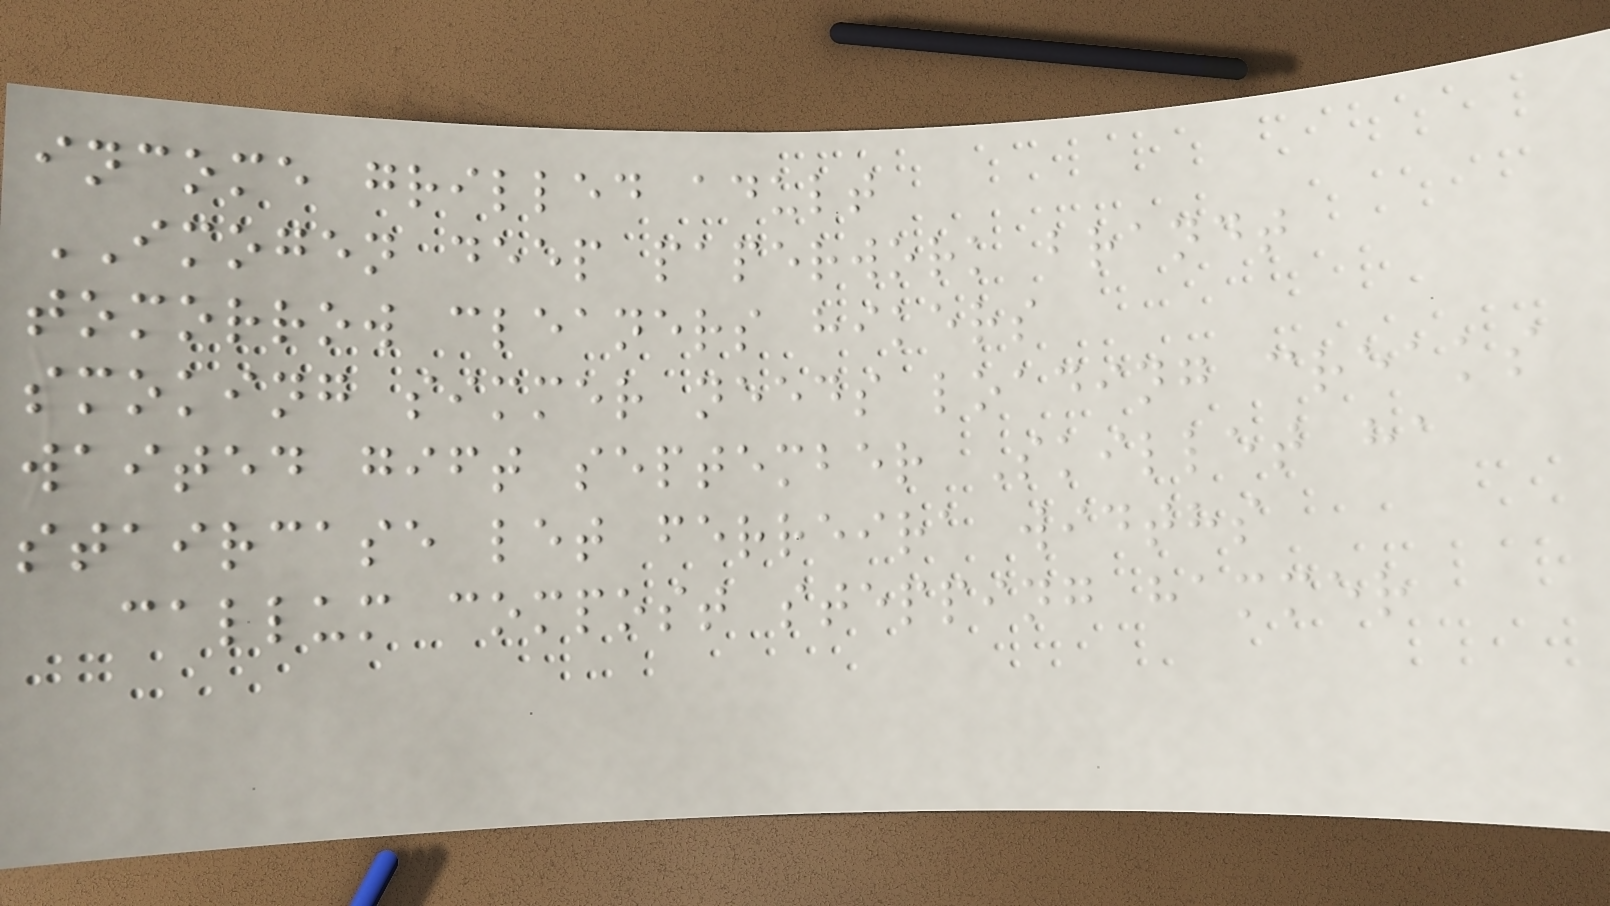income grilled adult
IMOGEN deep paperwork brandt
tomorrow cleaners hikers
smoking simmer needs loading creaks
waited gift september Skillet ha
staircase let ferreira widths
callum compost stepping hammer
